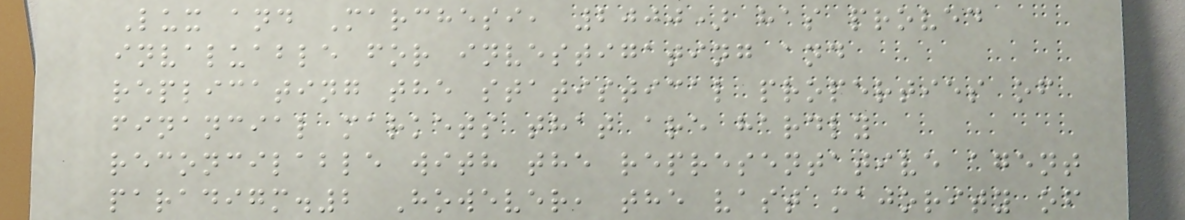Lux and Marchesi, 2000) has proved
invaluable for investigating and
replicating the statistical properties of
financial markets that are hardly
reconcilable with the representative agent
paradigm.2 However, the vast majority of
